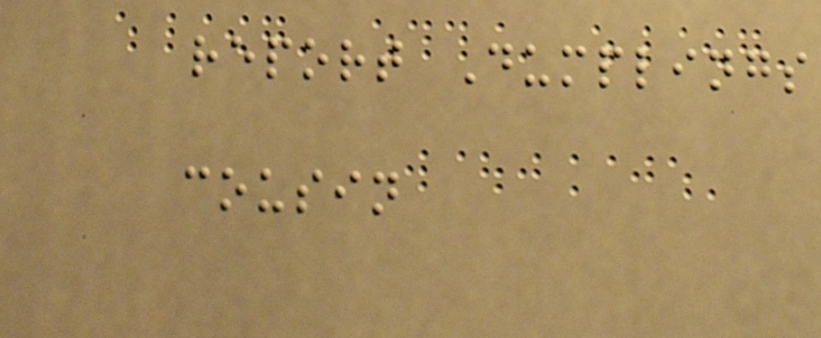report Dumplings
cousin
